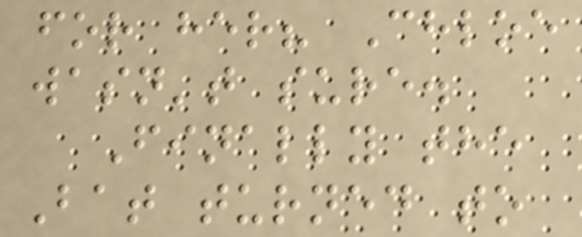for her? Chloe
wasn't sure.
Finally the
Bat turned to
